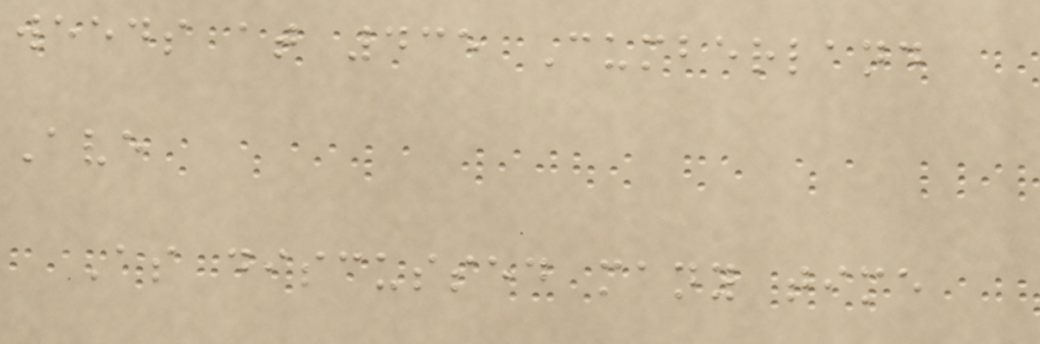weeds at 435 Cumberland
Ave
As discussed many time
